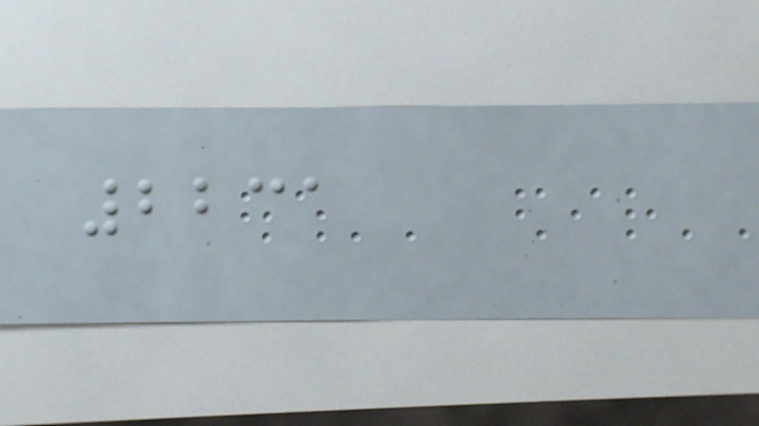2231
